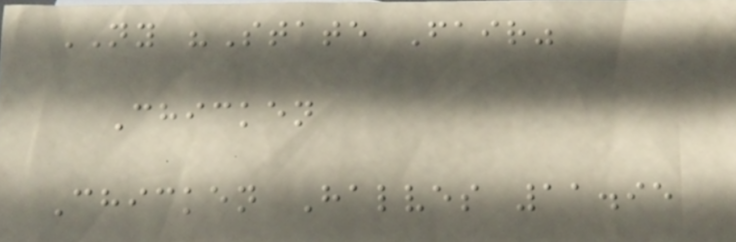NY "State Fair"
Chicken
Chicken Halves 11.95
